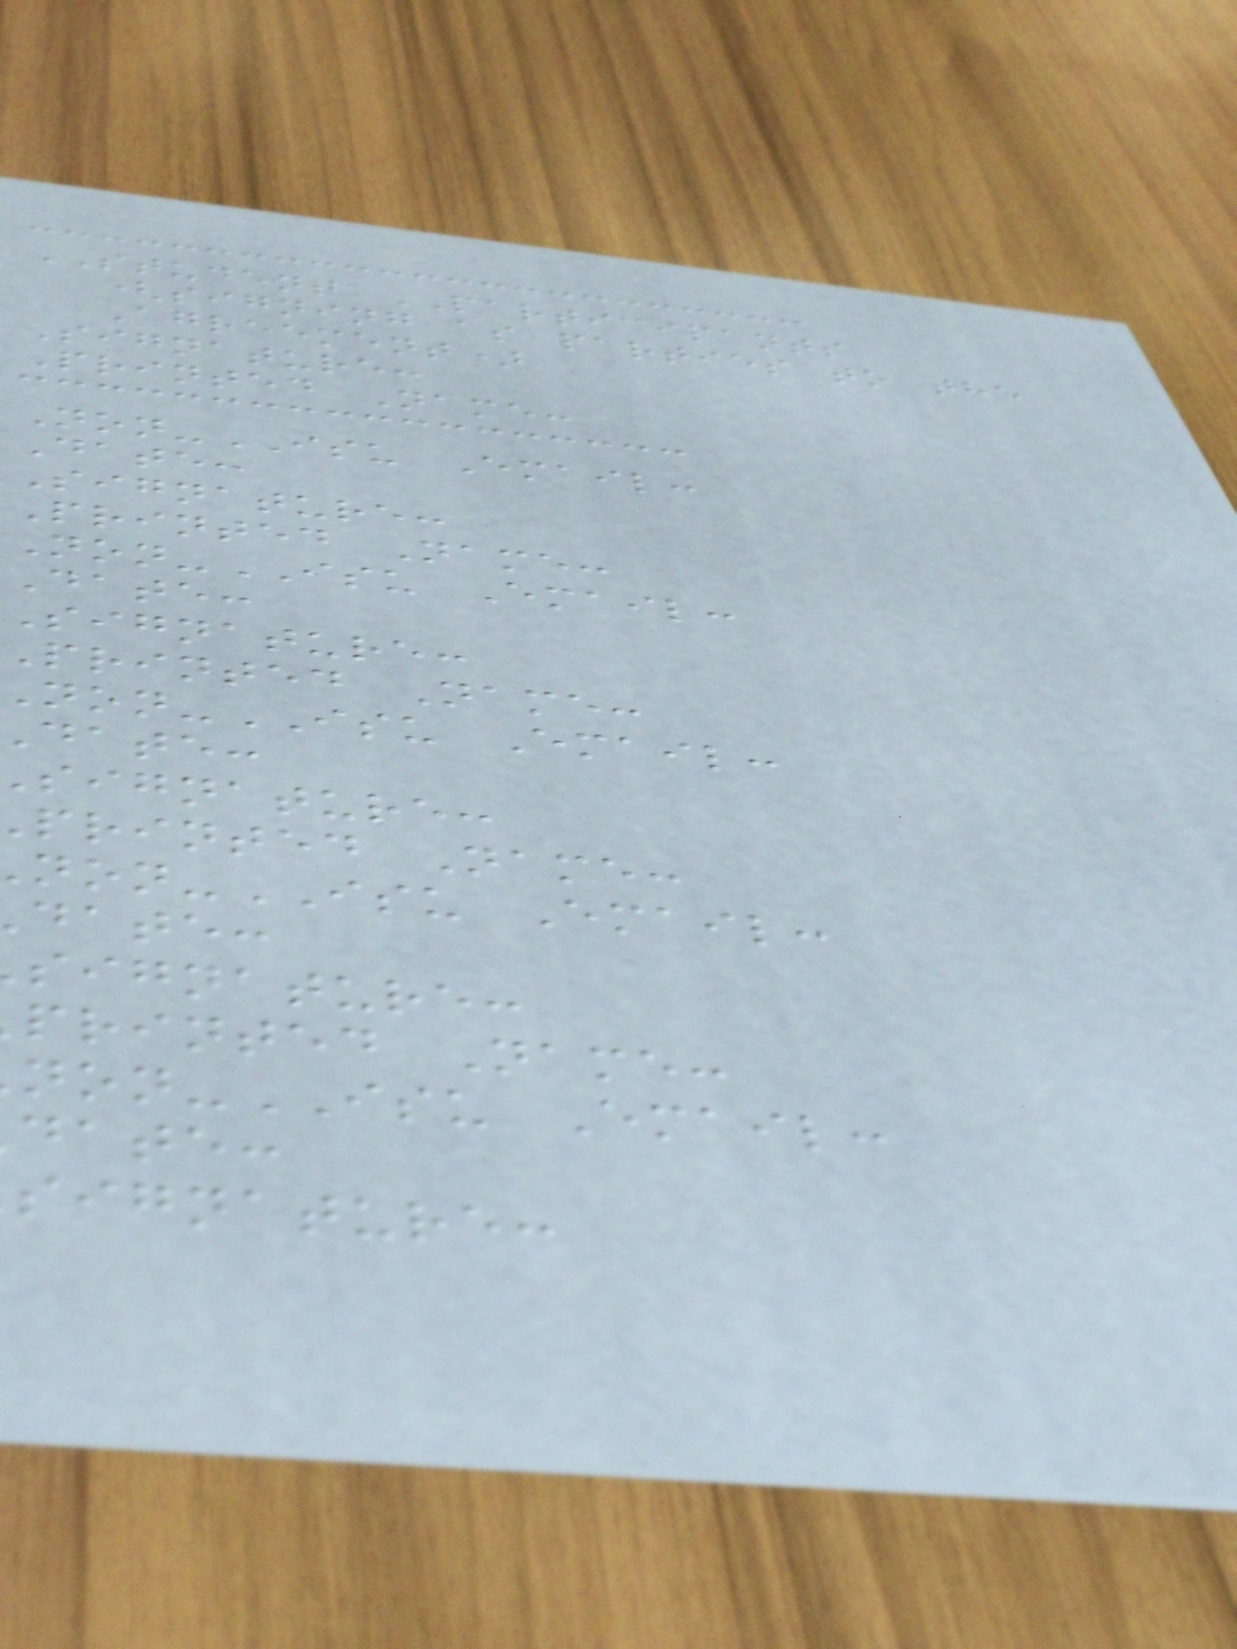STUDENT PARTICIPANTS
(signing as parties to the
Agreement)
Signature:
Printed Name:
Non-ISU Email:
Date:
Signature:
Printed Name:
Non-ISU Email:
Date:
Signature:
printed Name:
on-ISU Email:
date:
signature:
printed Name:
on-ISU Email:
date:
signature:
printed Name:
on-ISU Email:
date:
signature:
